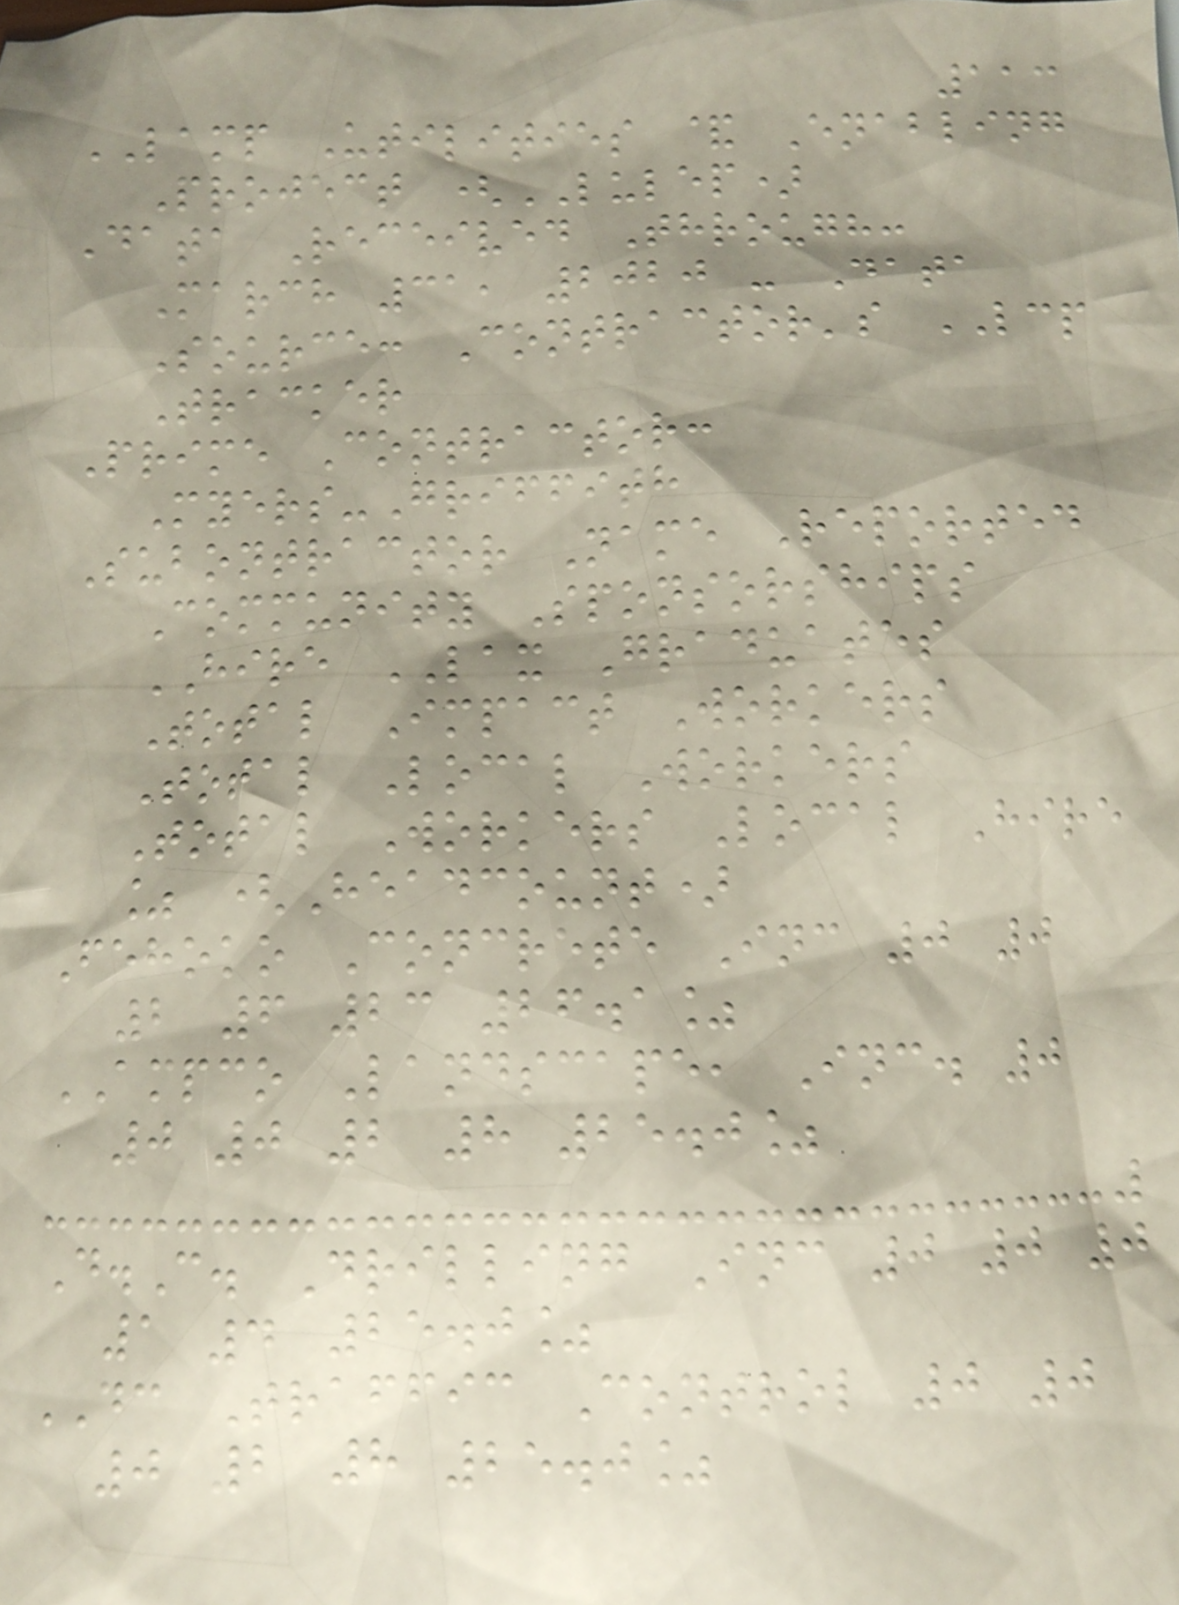113
LAMP Utilities & Enabling
Project (LULEP)
Data Received Through:
March 31, 2020 - Data
Source: Contractor's LCP
Tracker
Prime Contractor:
Myers-Griffith
Subontractor Name Reported
Community Sponsorships
HIRE LAX Graduates
Total Impact Workers
Total Local Workers
Total Workers Local Hire
% (Headcount)
Fehoko Concrete Inc 0 0
2 6 23 26.1%
AMPCO Landscape, Inc. 0
0 0 2 8 25.0%
D.C. Drilling Inc 0 0 0
1 4 25.0%
DC Traffic Control 0 0
0 2 8 25.0%
